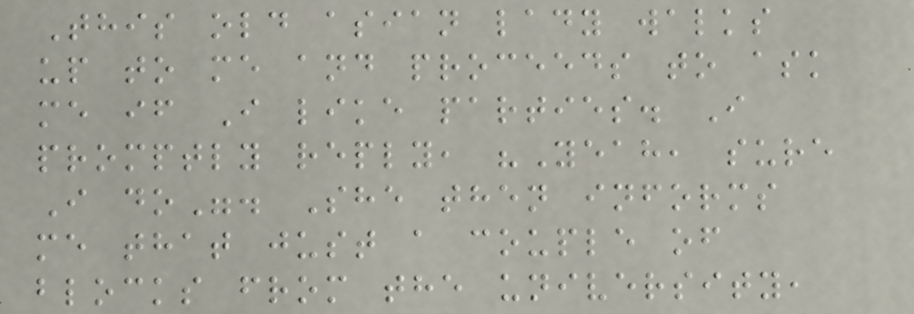This old asian lady walks
up to me and proceeds to ask
me if I like parties. I
promptly reply, "Yeah, sure
I do". She then informs
me that just a couple of
blocks from the university,
